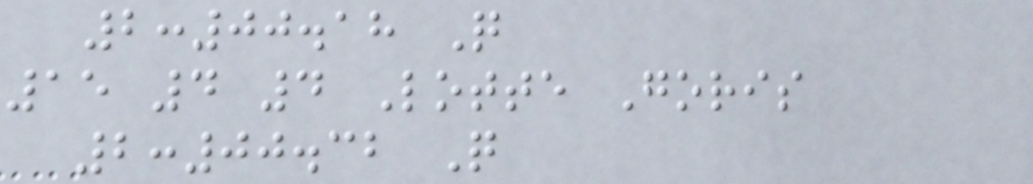2:00.18 Q
15 4 4 Lotte Goris
2:00.32 Q
